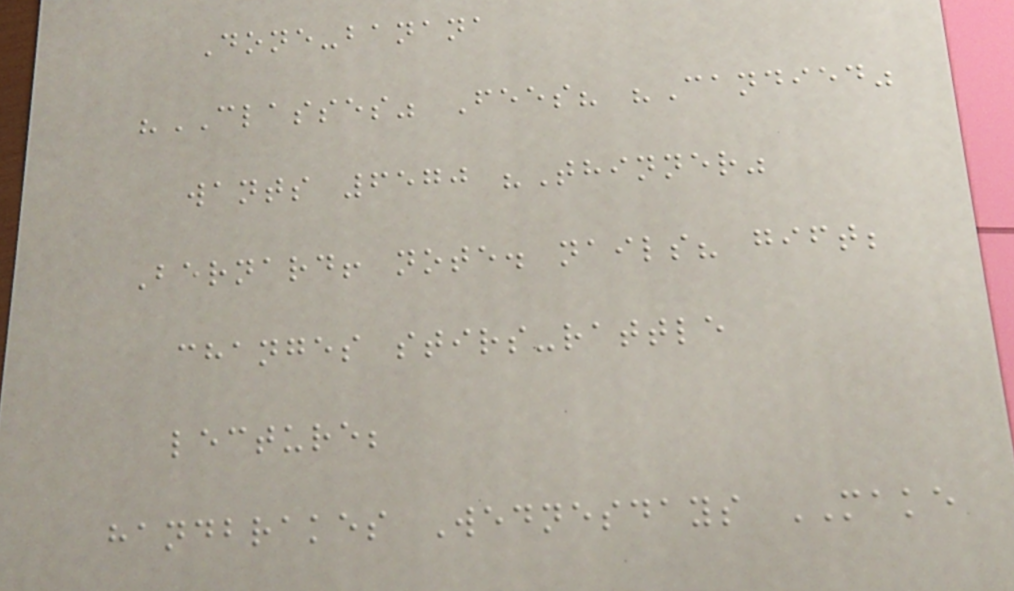Done-banana
"CLASSES" Fees? "Candied"
wants 6570 "Thinner"
Bernard! note. nails? gift;
changes stirs-rattle
lecture;
handbrakes Wednesdays MAKE
